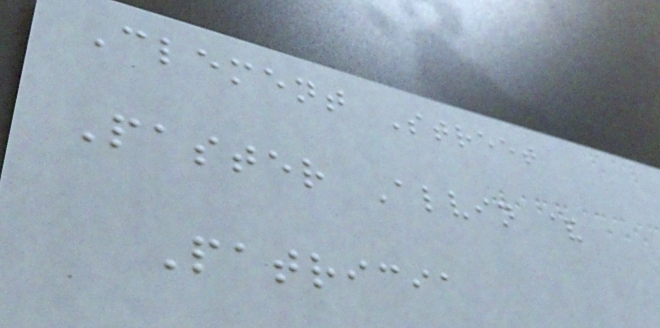Clement Street
Paster Alvin &
Patricia
